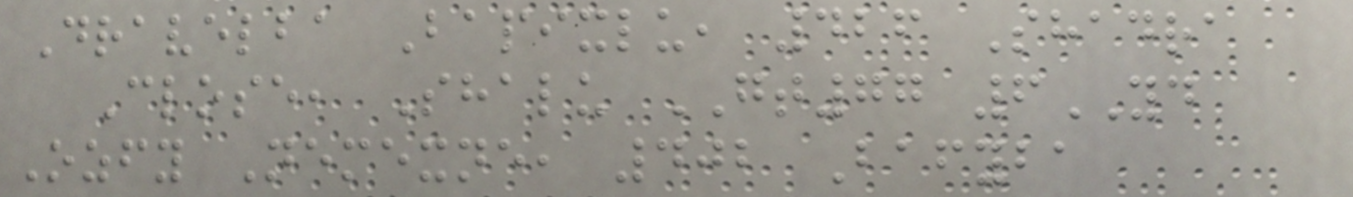Dravelba Bapixlu, 426 Shadra
Close, Shalu GT77 6YD
Ozfy Nemexne, 402 Bafyba
